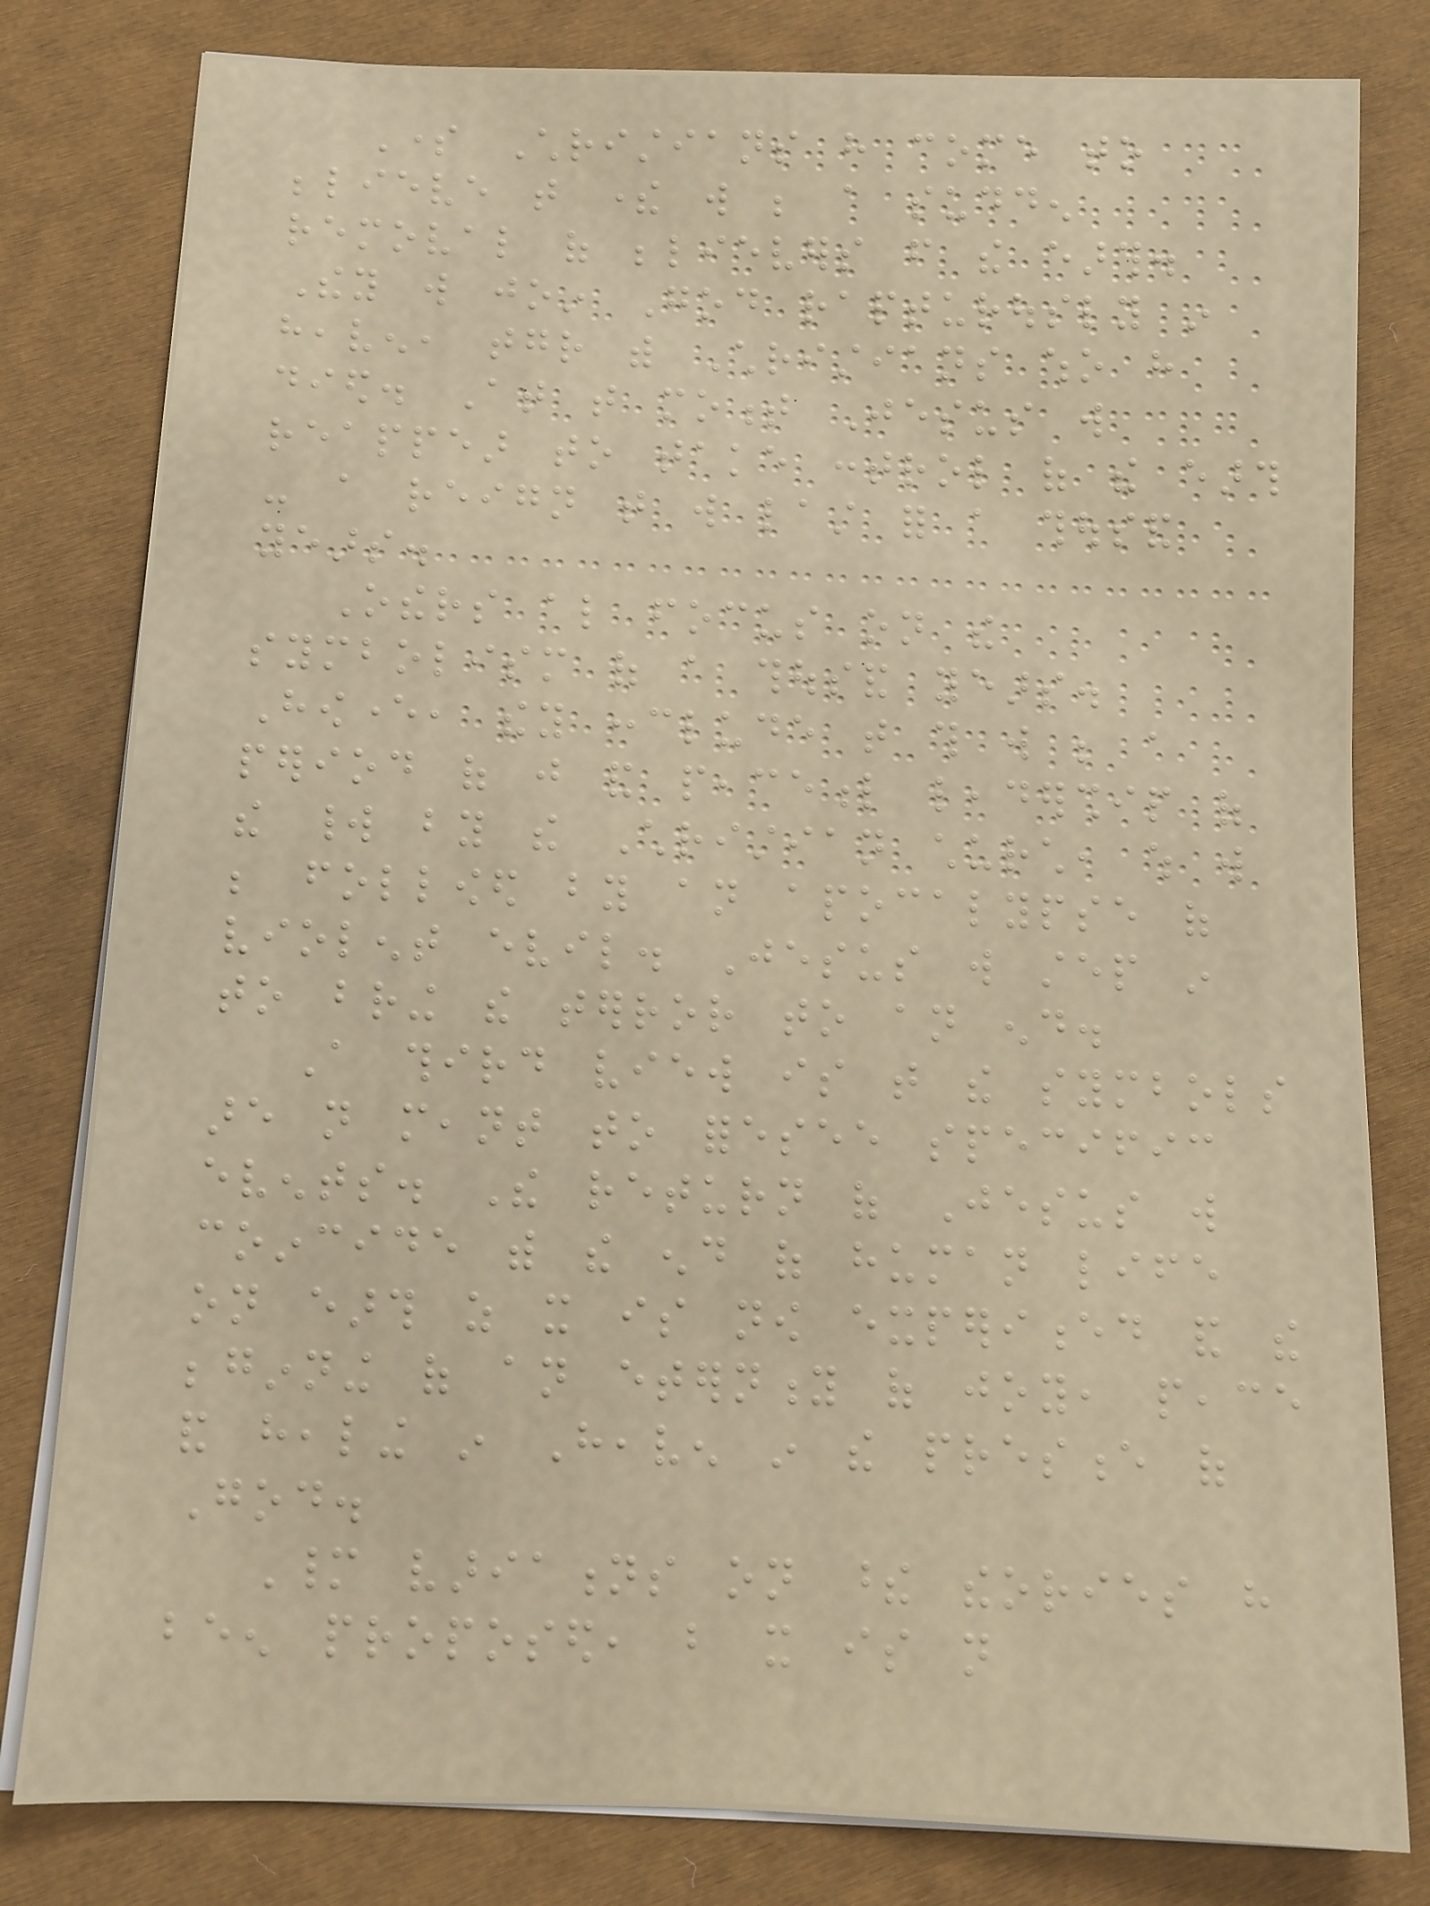Some Christians have come to
believe that there will be a sudden
removal of believers from the earth.
They will join God rapturously in
heaven, together with Christians who have
died. At that moment Jesus will
reappear to take control of the earth
- a reign that will last for a thousand
years.
Others also focus on the
symbolism of a thousand years.
However, they conclude that this will be a
period of just and peaceful leadership of
the world by the Christian church, which will
be followed by an apocalypse of
violent evil. Jesus will step in
to bring the terror to an end.
A third view is that the symbols
are not meant to foresee specific
events. The return of Jesus will
coincide with the end of human life
on earth as it is now experienced and the
beginning of an eternity of joy, peace
and healing in Heaven in the presence of
God.
Many variations on these theories have
been proposed, but it is not
